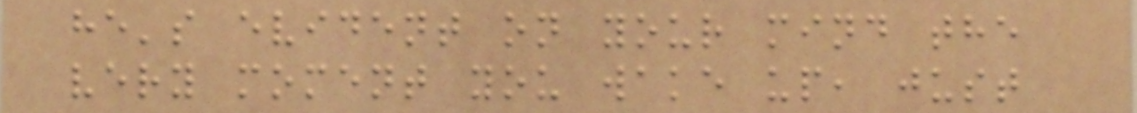he's evident on your mind the
very moment you wake up, just
